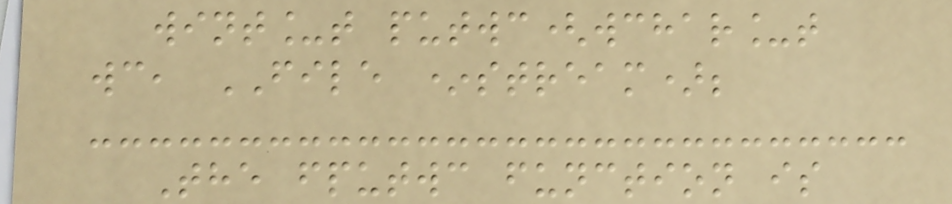wint_t putwc(wchar_t
wc, FILE *stream);
The fputwc function is
